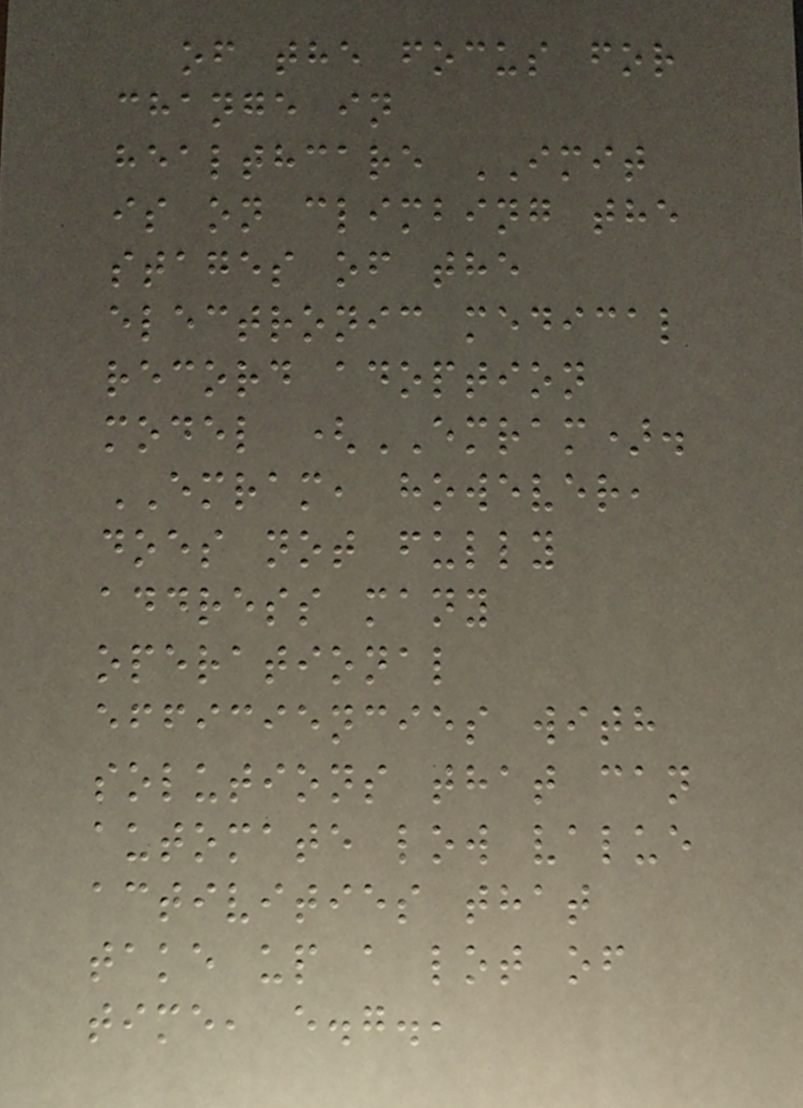of the focus for
change in
healthcare IMIT
is on climbing the
stages of the
electronic medical
record adoption
model (EMRAM).
EMRAM, however,
does not fully
address many
operational
efficiencies with
solutions that can
automate low value
activities that
take up a lot of
time, e.g.,
